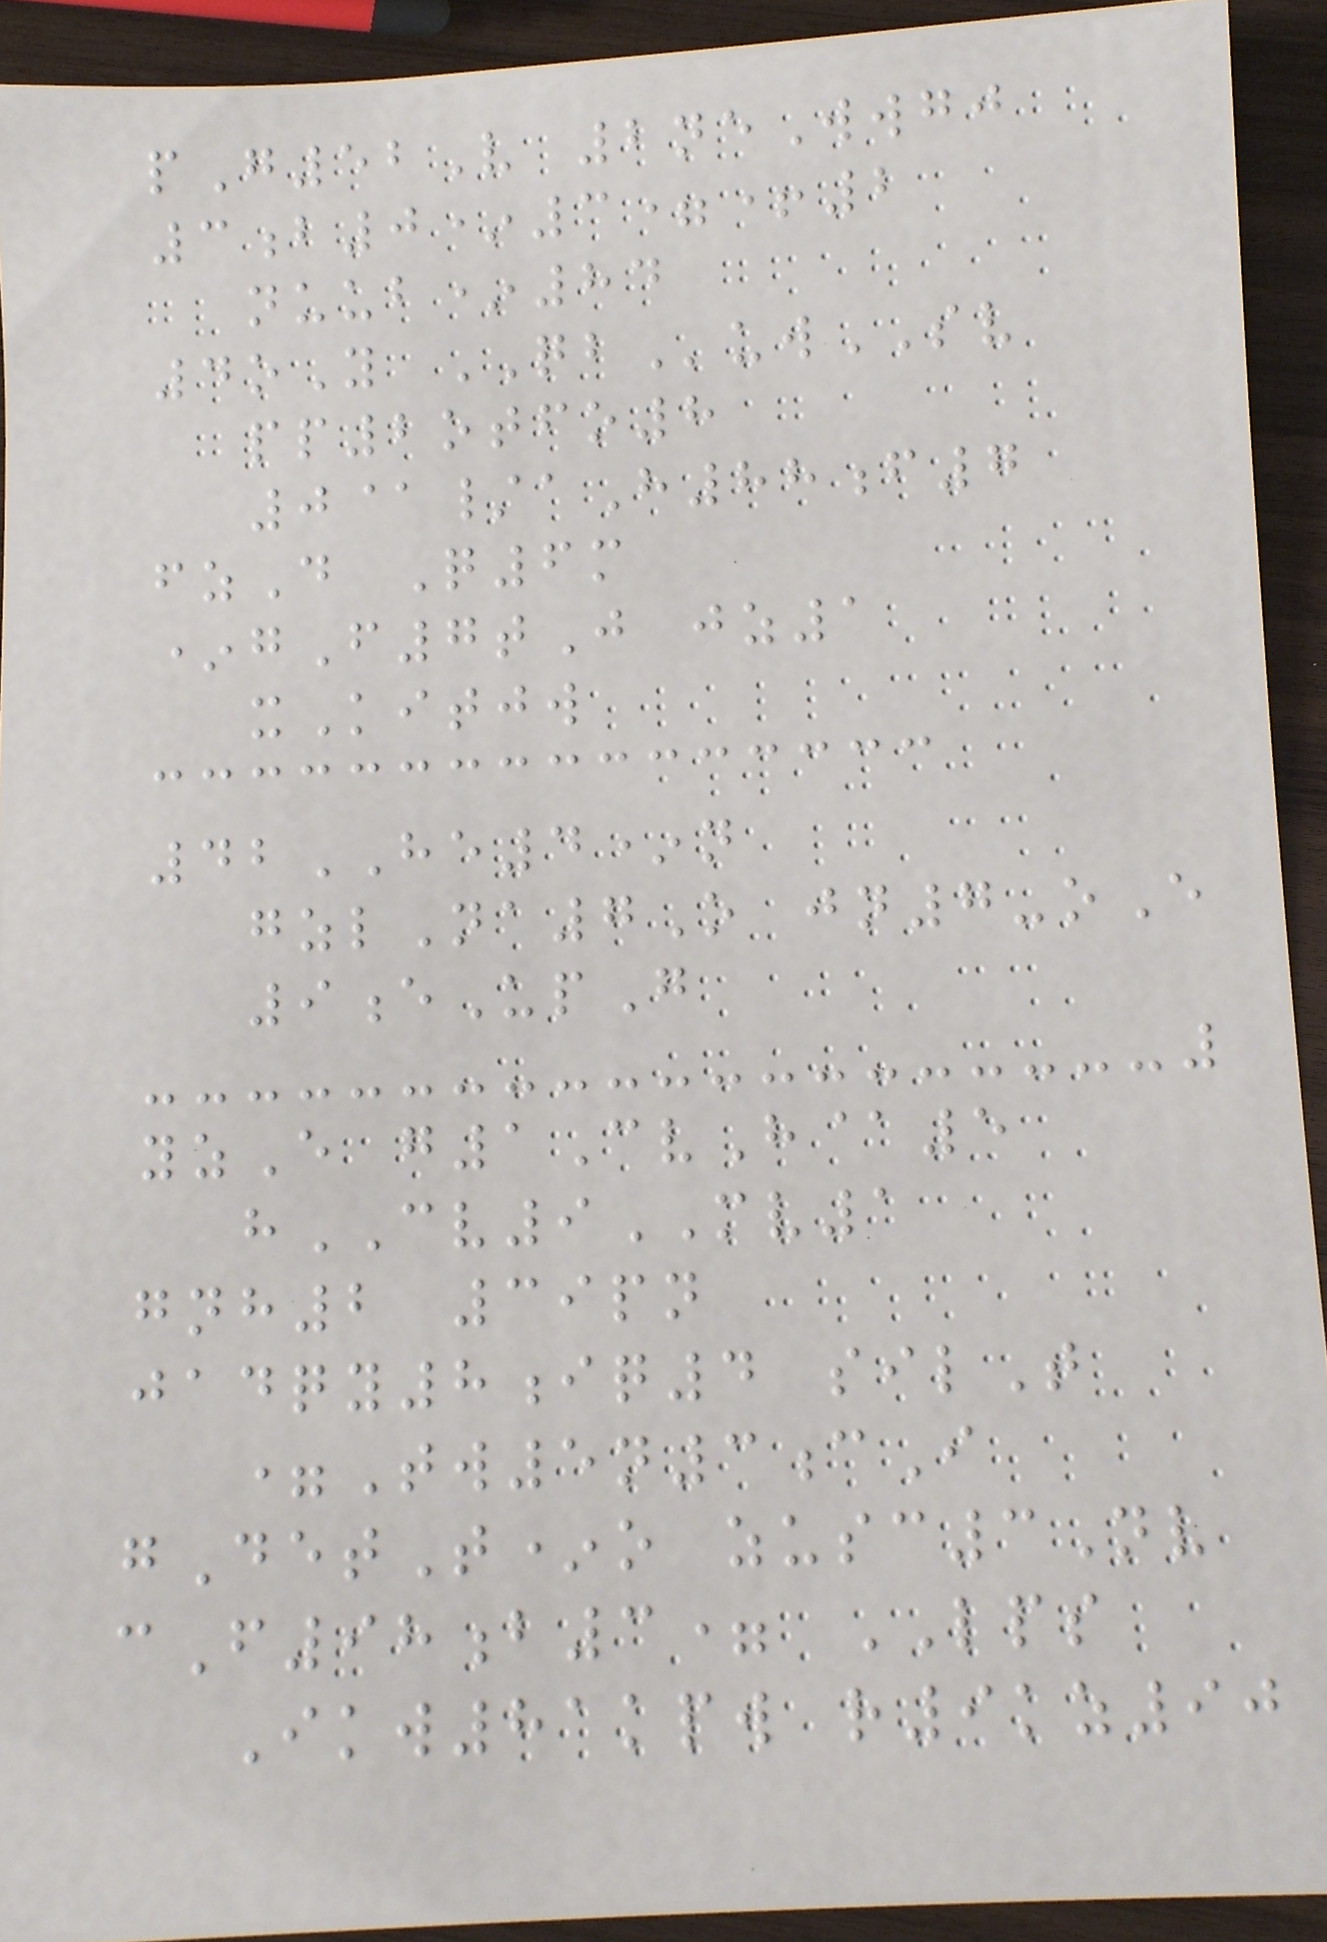pG52V 2neWwgj
3b0*3=+2
nuub*84
4oY QBuwSV
pp2otfo8
0@/aH88f7
fzD Q6m
*gF7tJ jz1
xKitjw
42HE4*n
gzlNa7O jn7-oE
9eUpG
yzE g1CvH@5
hCV9MV1
gnh2 39pn
jadqy8iq4 silT
=Tw5n3cI
gDetT*o zusc3Nv
cF98b3= LPS
Ikw81kpw r9kz90
